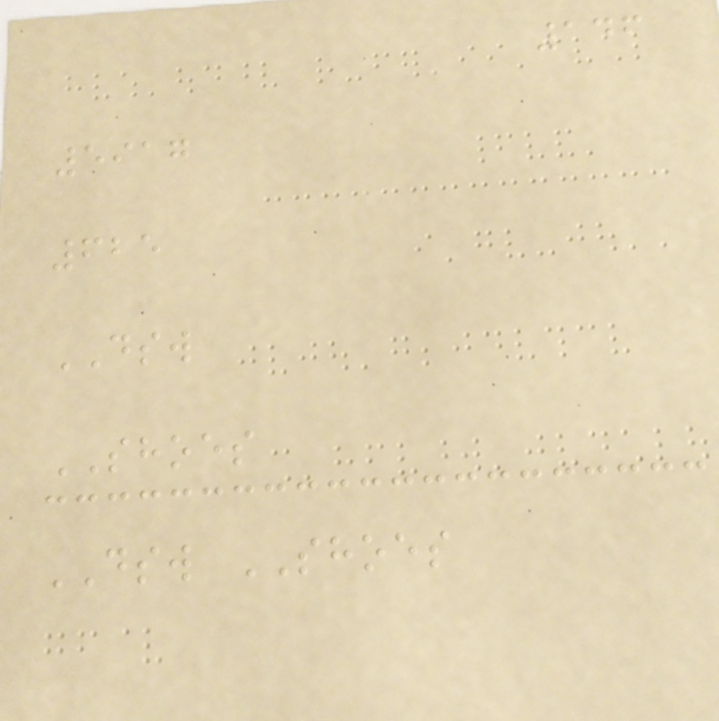146
5917
625
DSW
SHOES
DSW SHOES
